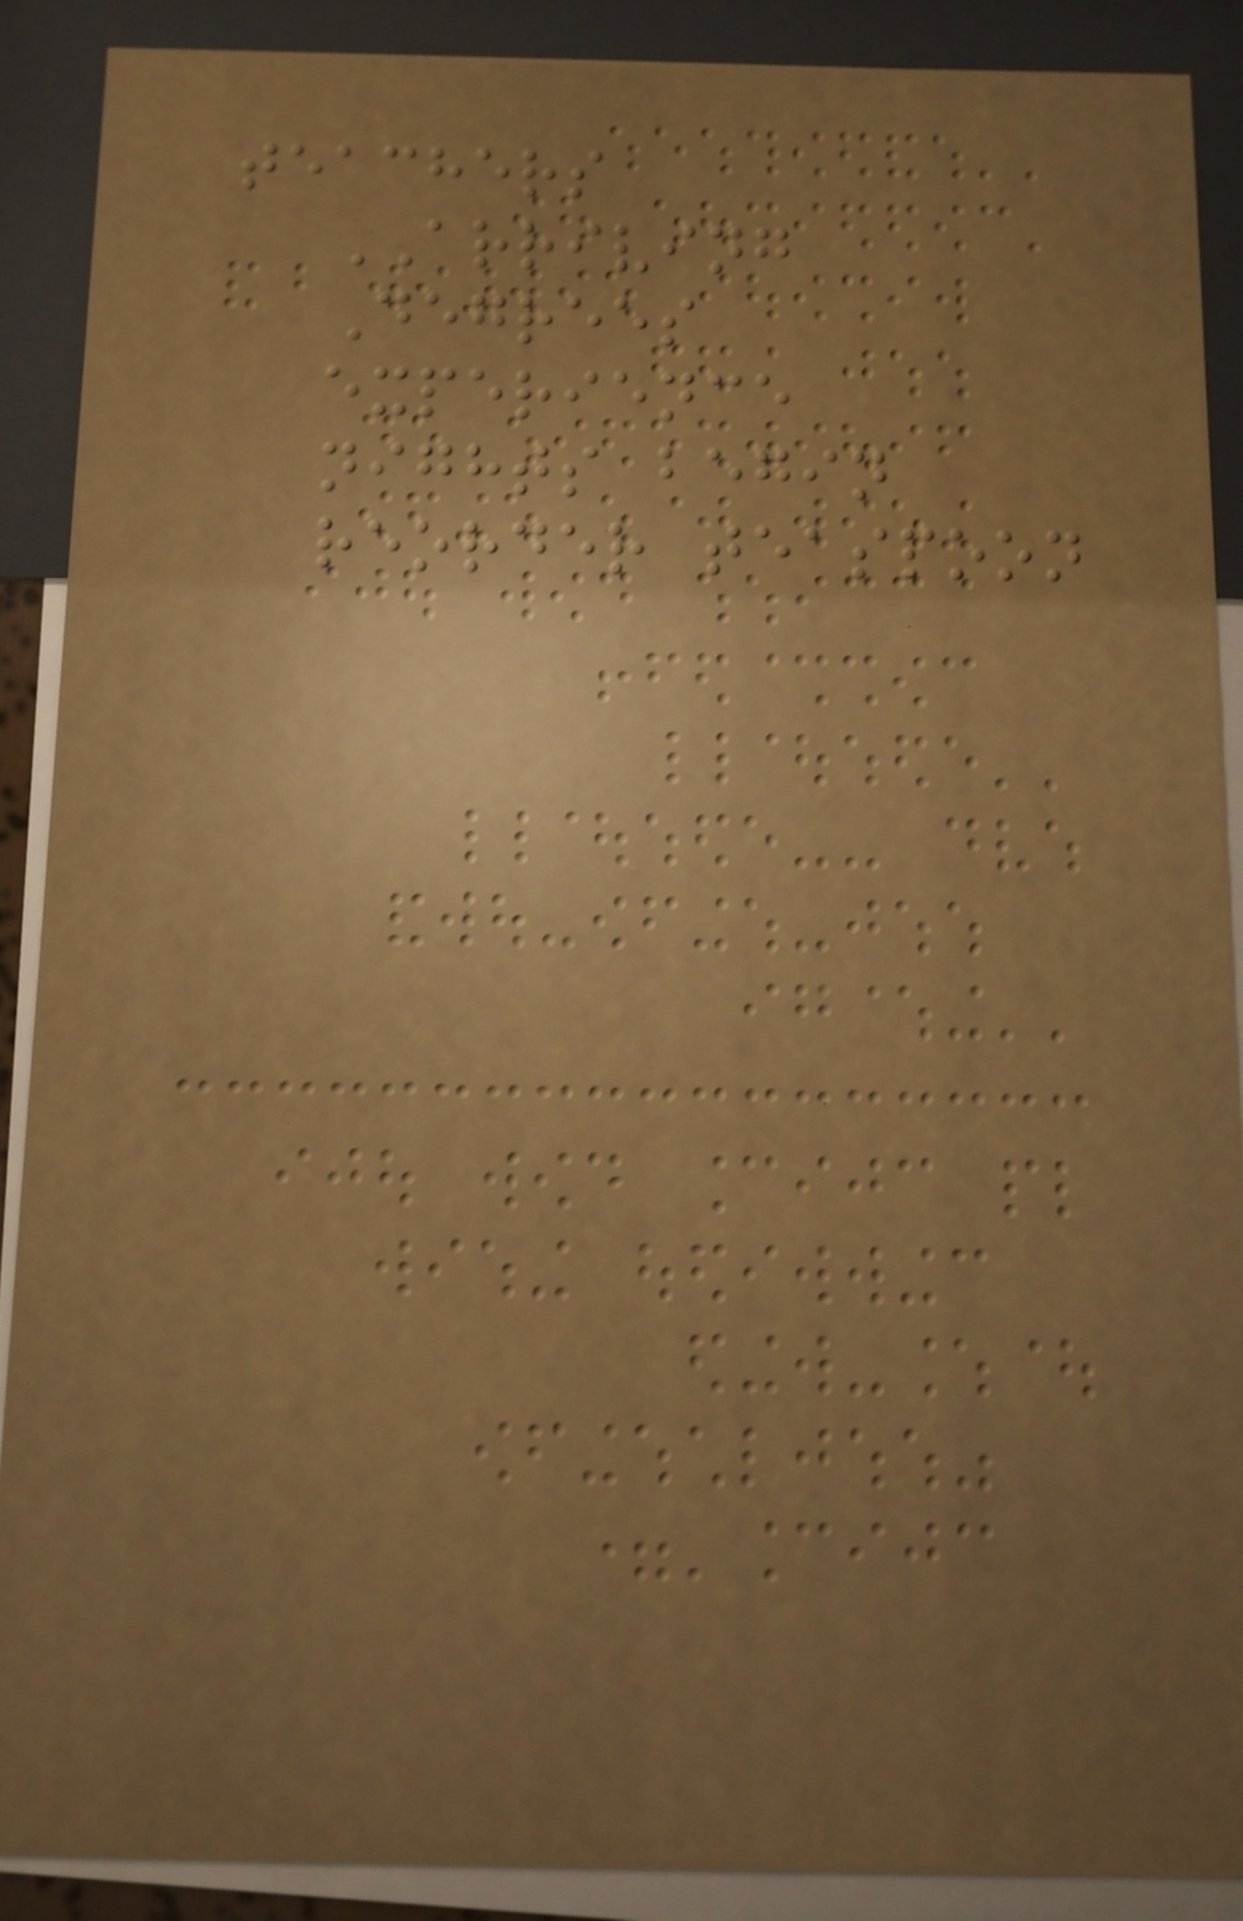teachers
ARRIVING
Degrees
experience
nights begin
reorder teaspoon
